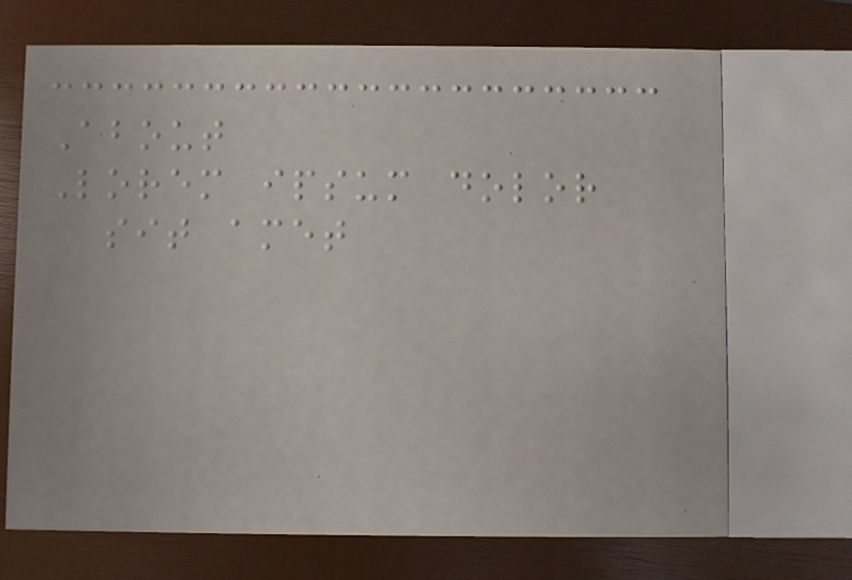About
Lorem ipsum dolor
sit amet
